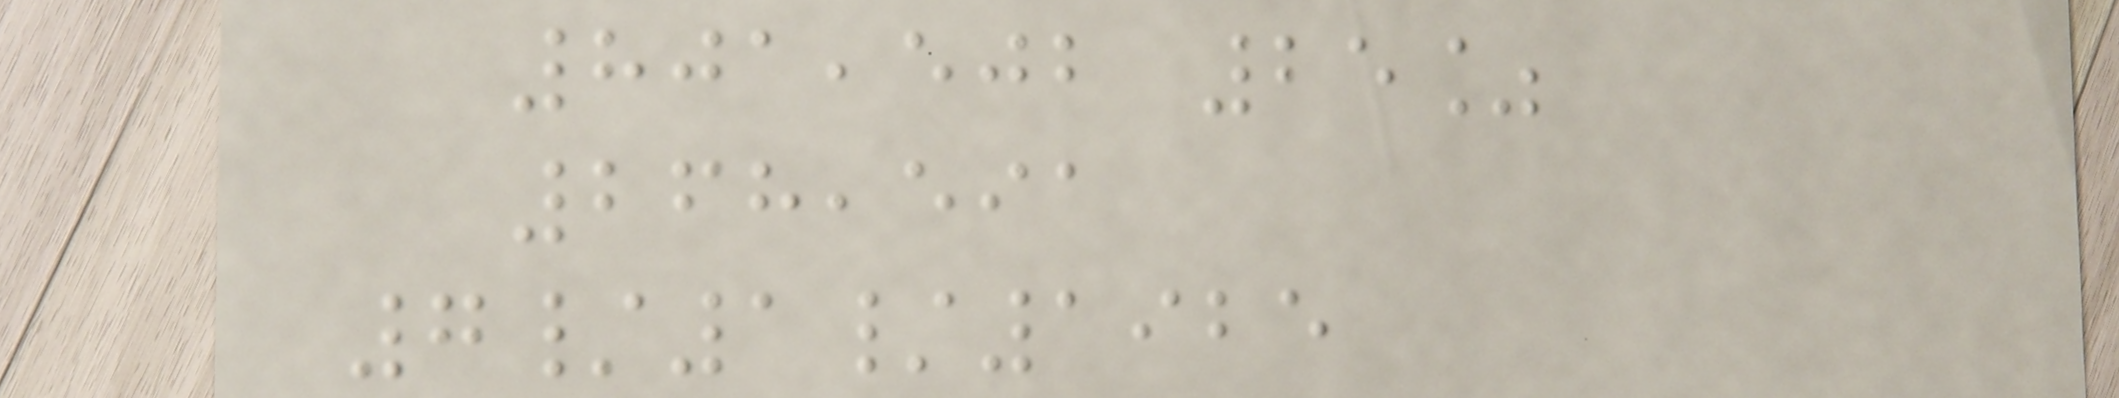801,502 25%
268,591
7/1/1925
